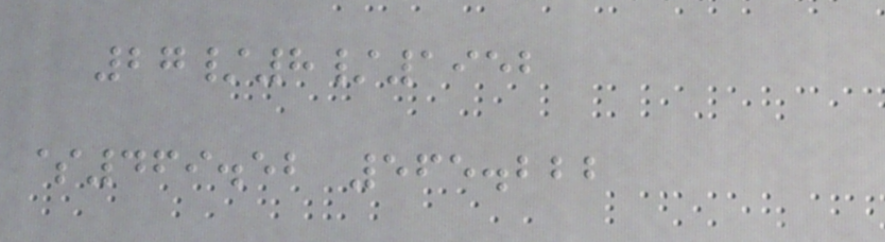27/8/1952
$469.52 565.222
